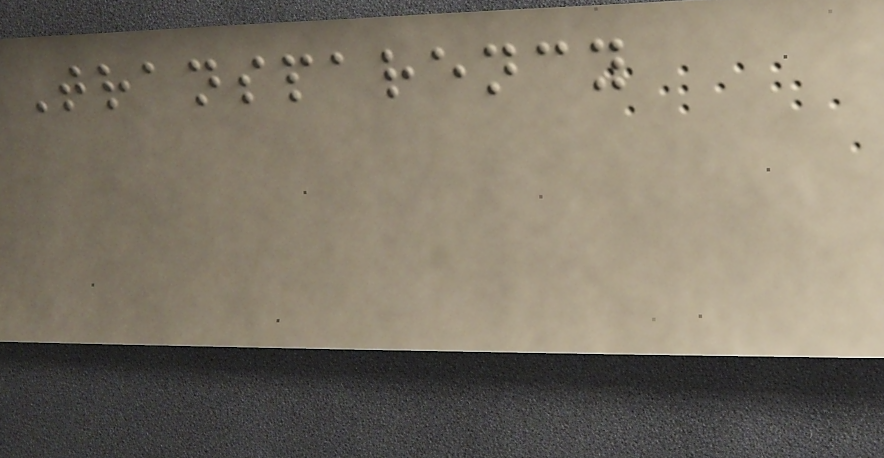Transparency
